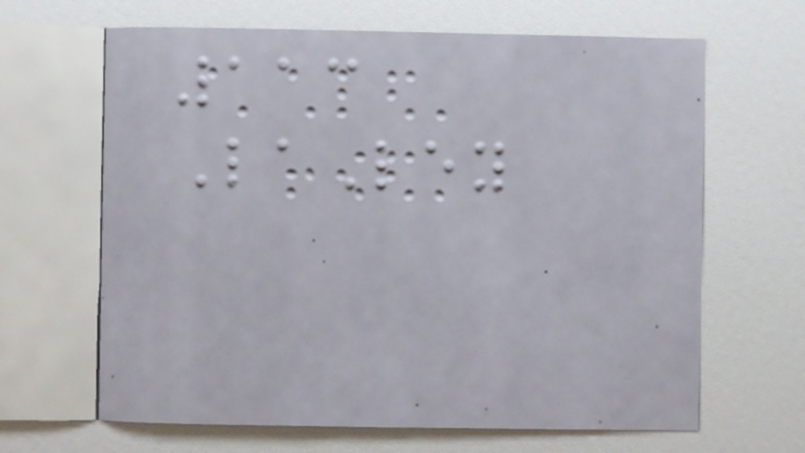113
LaLey
